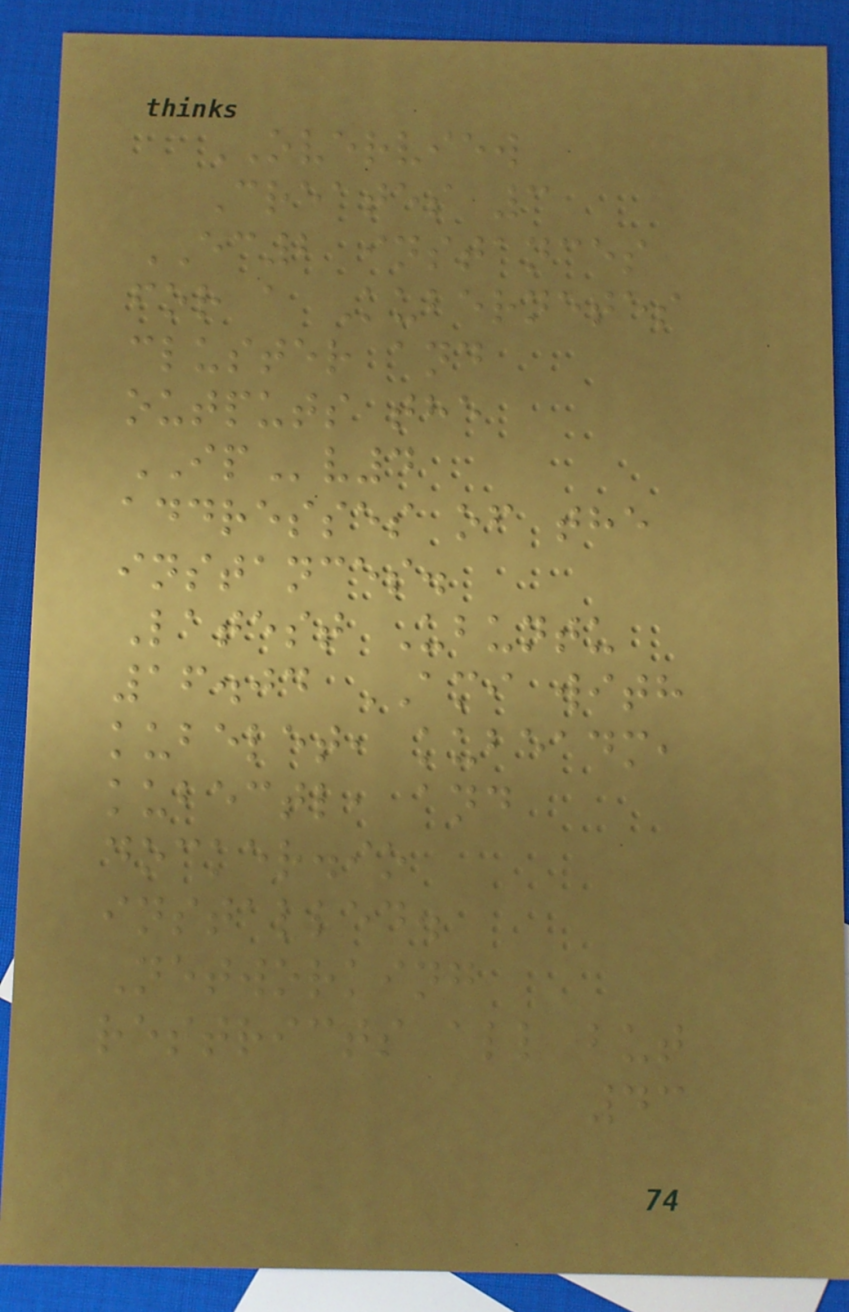OVERVIEW
Creates 3
EC2 instances
for a Kubernetes
cluster and
outputs the
IPv4
addresses of the
instances.
Latest Ubuntu
16.04 AMI with
kubelet, kubeadm,
kubectl, and
docker.io
installed.
Networking
restricts all but
43
